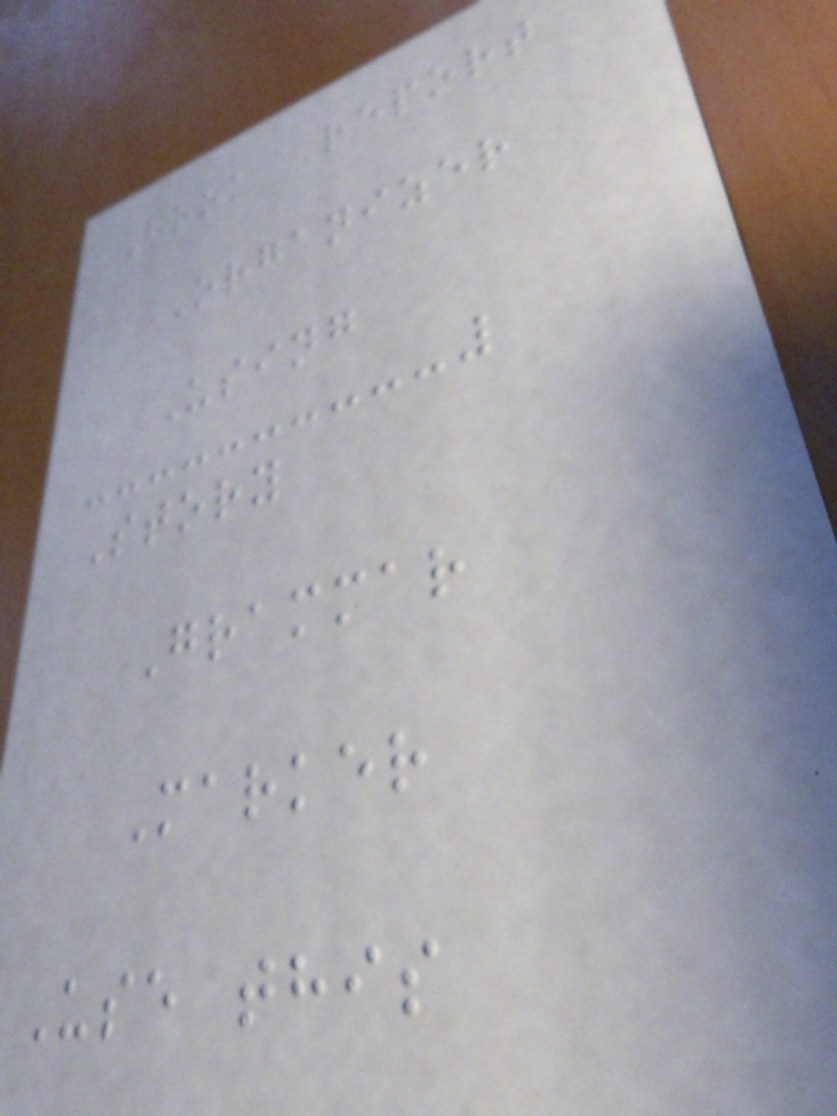Book Report
Organizer
Using
Story
Grammar
Marker
Use this
